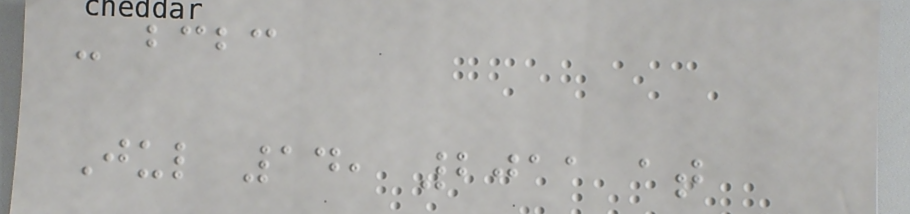- bcbc
Jul 14, 2011 at
